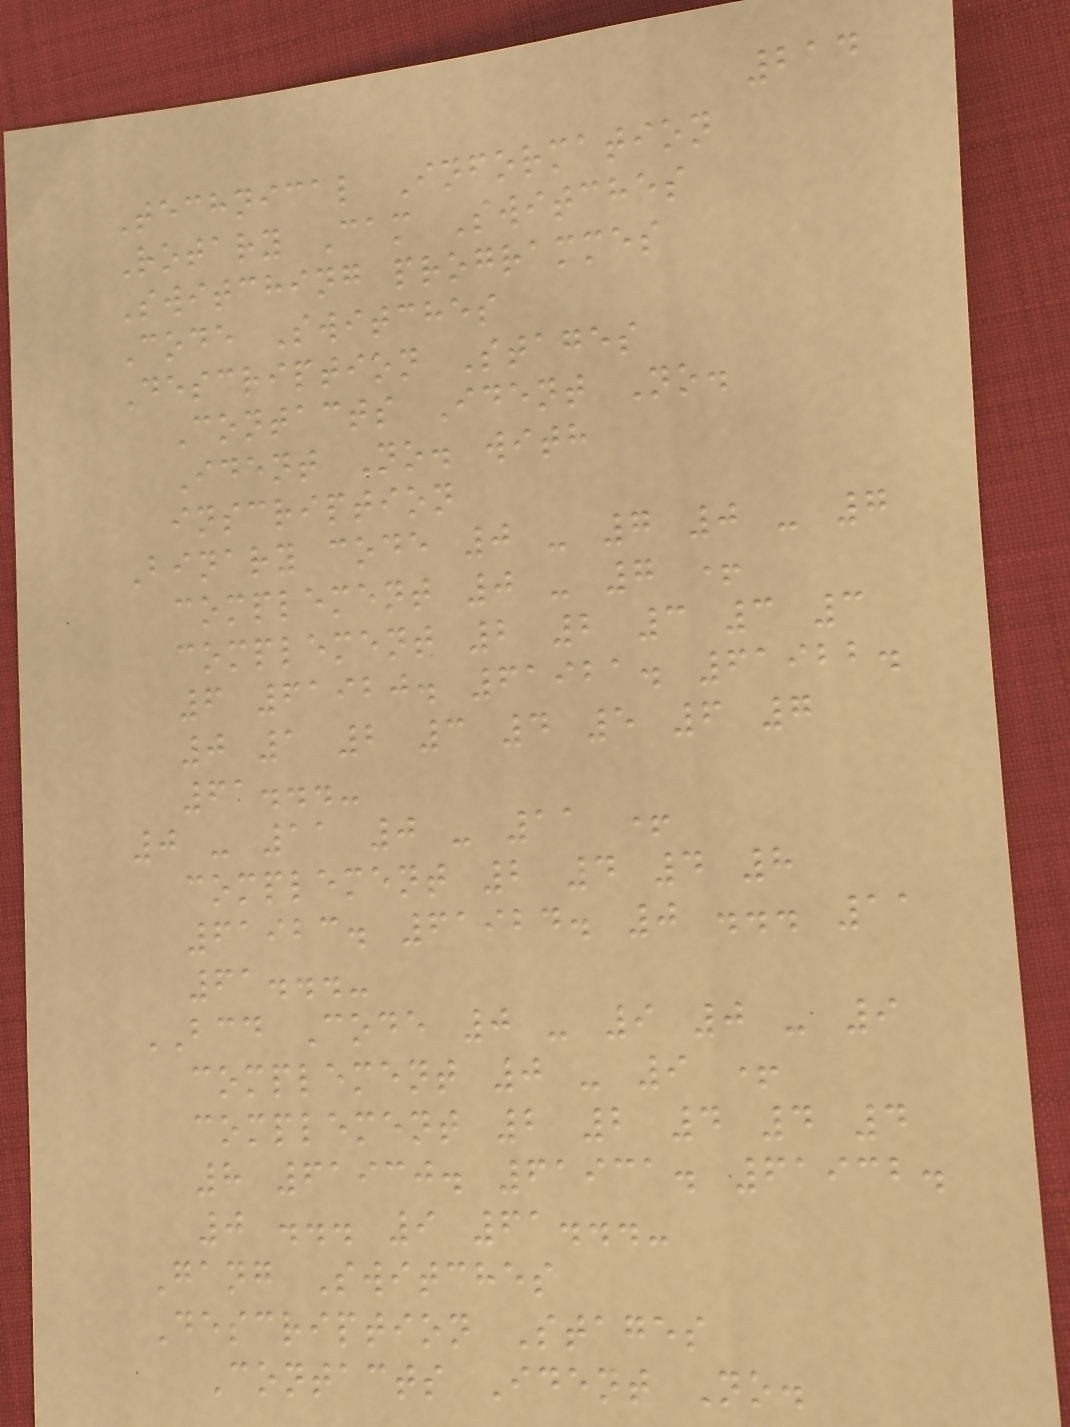214
Technical Information
Rotary Cam Switches
Switching programmes
Code Switches
Description Stages
Contacts Ident No.
Ident No. with
inscription
Binary code 0 - 7 0 - 7
complement 0 - 7 +
complement 2 2 3 3 3
6 61920. 61921. 61922.
0 1 2 3 4 5 6 7
61...-
0 - 11 0 - 11 +
complement 2 4 4 8
61923. 61924. 0 ... 11
61...-
BCD Code 0 - 9 0 - 9
complement 0 - 9 +
complement 2 2 4 4 4
8 61930. 61931. 61932.
0 ... 9 61...-
Gang Switches
Description Stages
Contacts Ident No.
